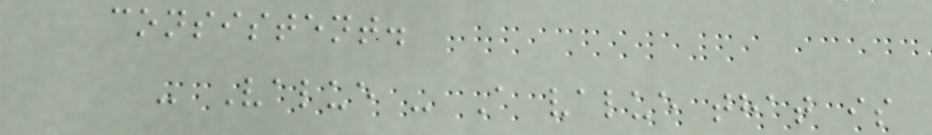consistent.
- Value - A value that is
